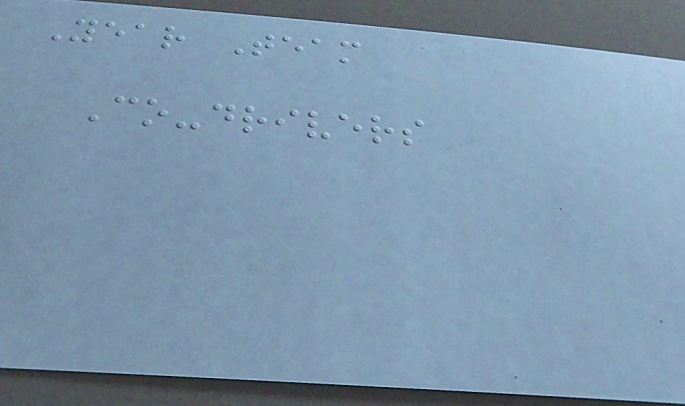Year Team
Co-drivers
